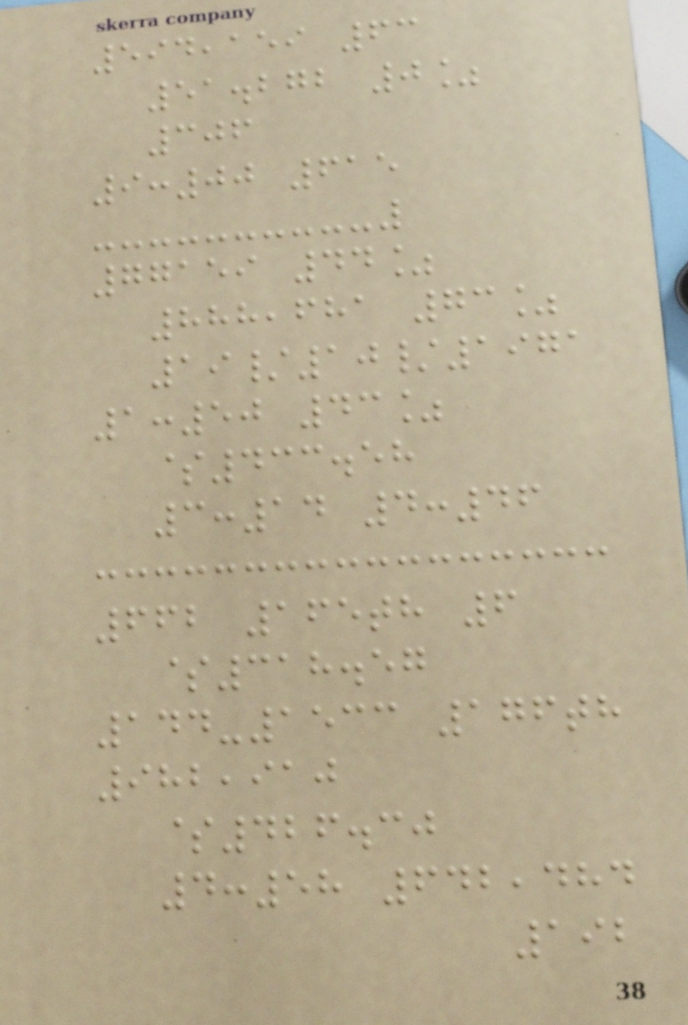594,159 63
51.272 0%
306
9:00 615
77159 44%
888,681 73%
19/10/1971
1:50 43%
$433.58
3:14 4:46
662 165th 6
$318.57
144-1533 176th
982,910
$426.30
4:58 642,484
192
